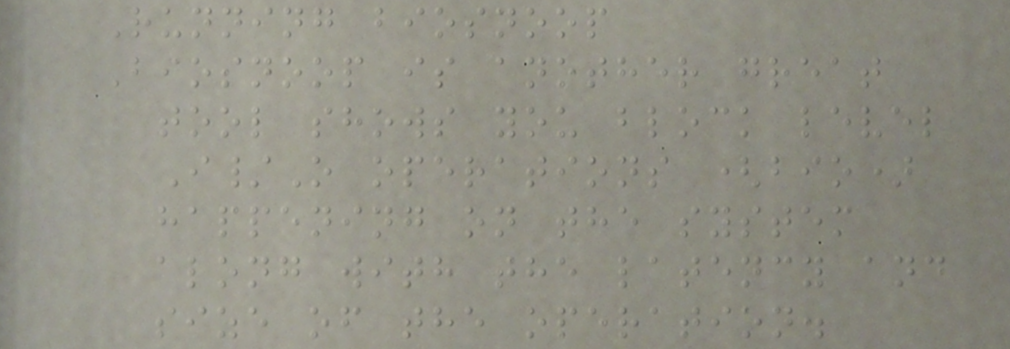Running biosnoop
Biosnoop is another great
tool shows you block level
I/O operations (bio)
happening on the system
along with the latency and
size of the operation.
